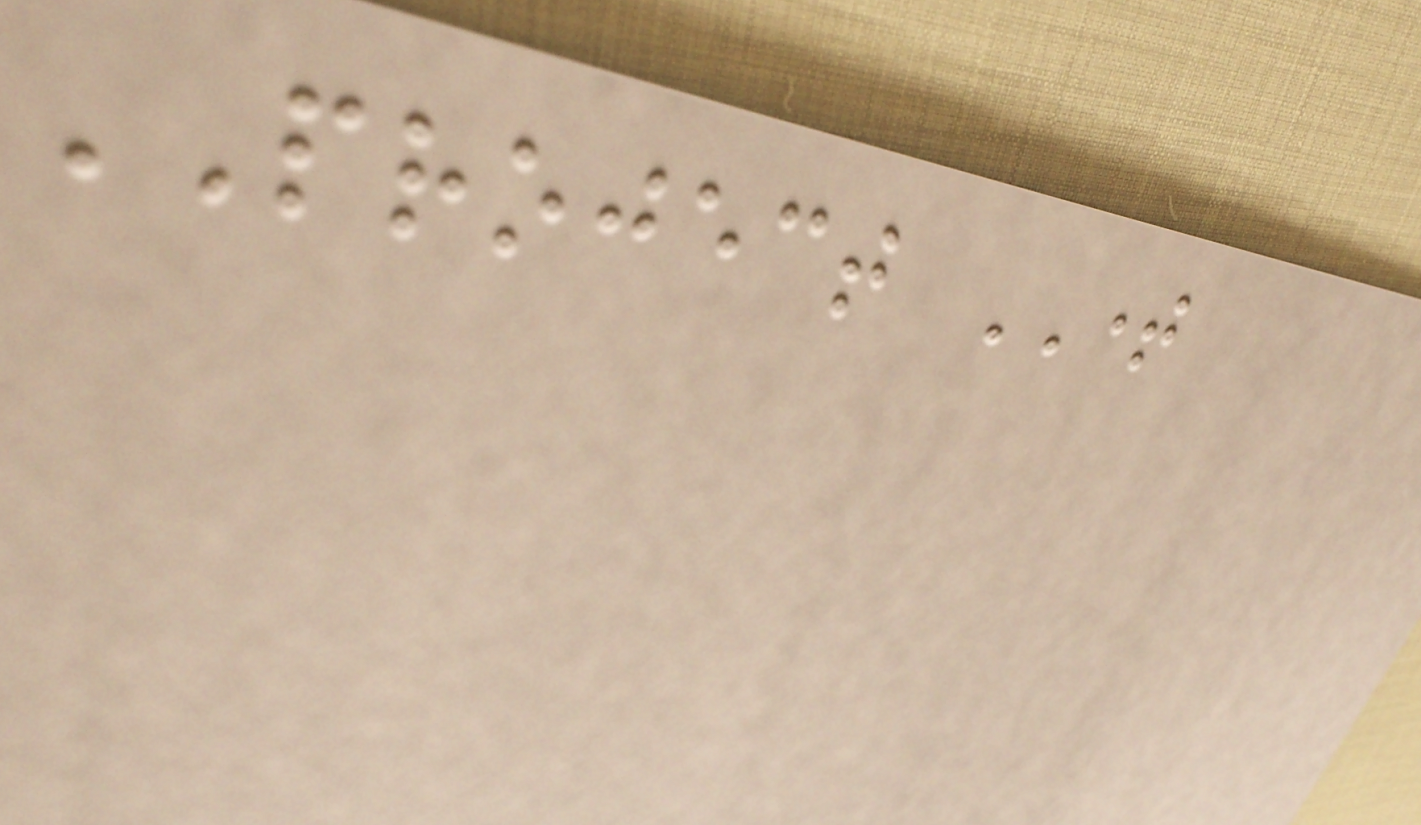PROJECT TIME
